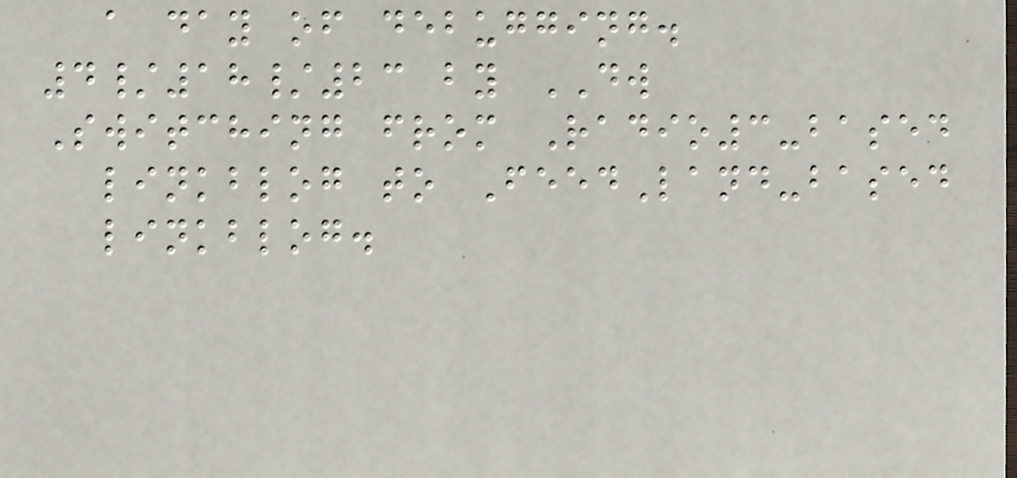a day of debugging.
4/18/23 by DW
Switching from Radio3-based
linkblog to FeedLand-based
linkblog.
